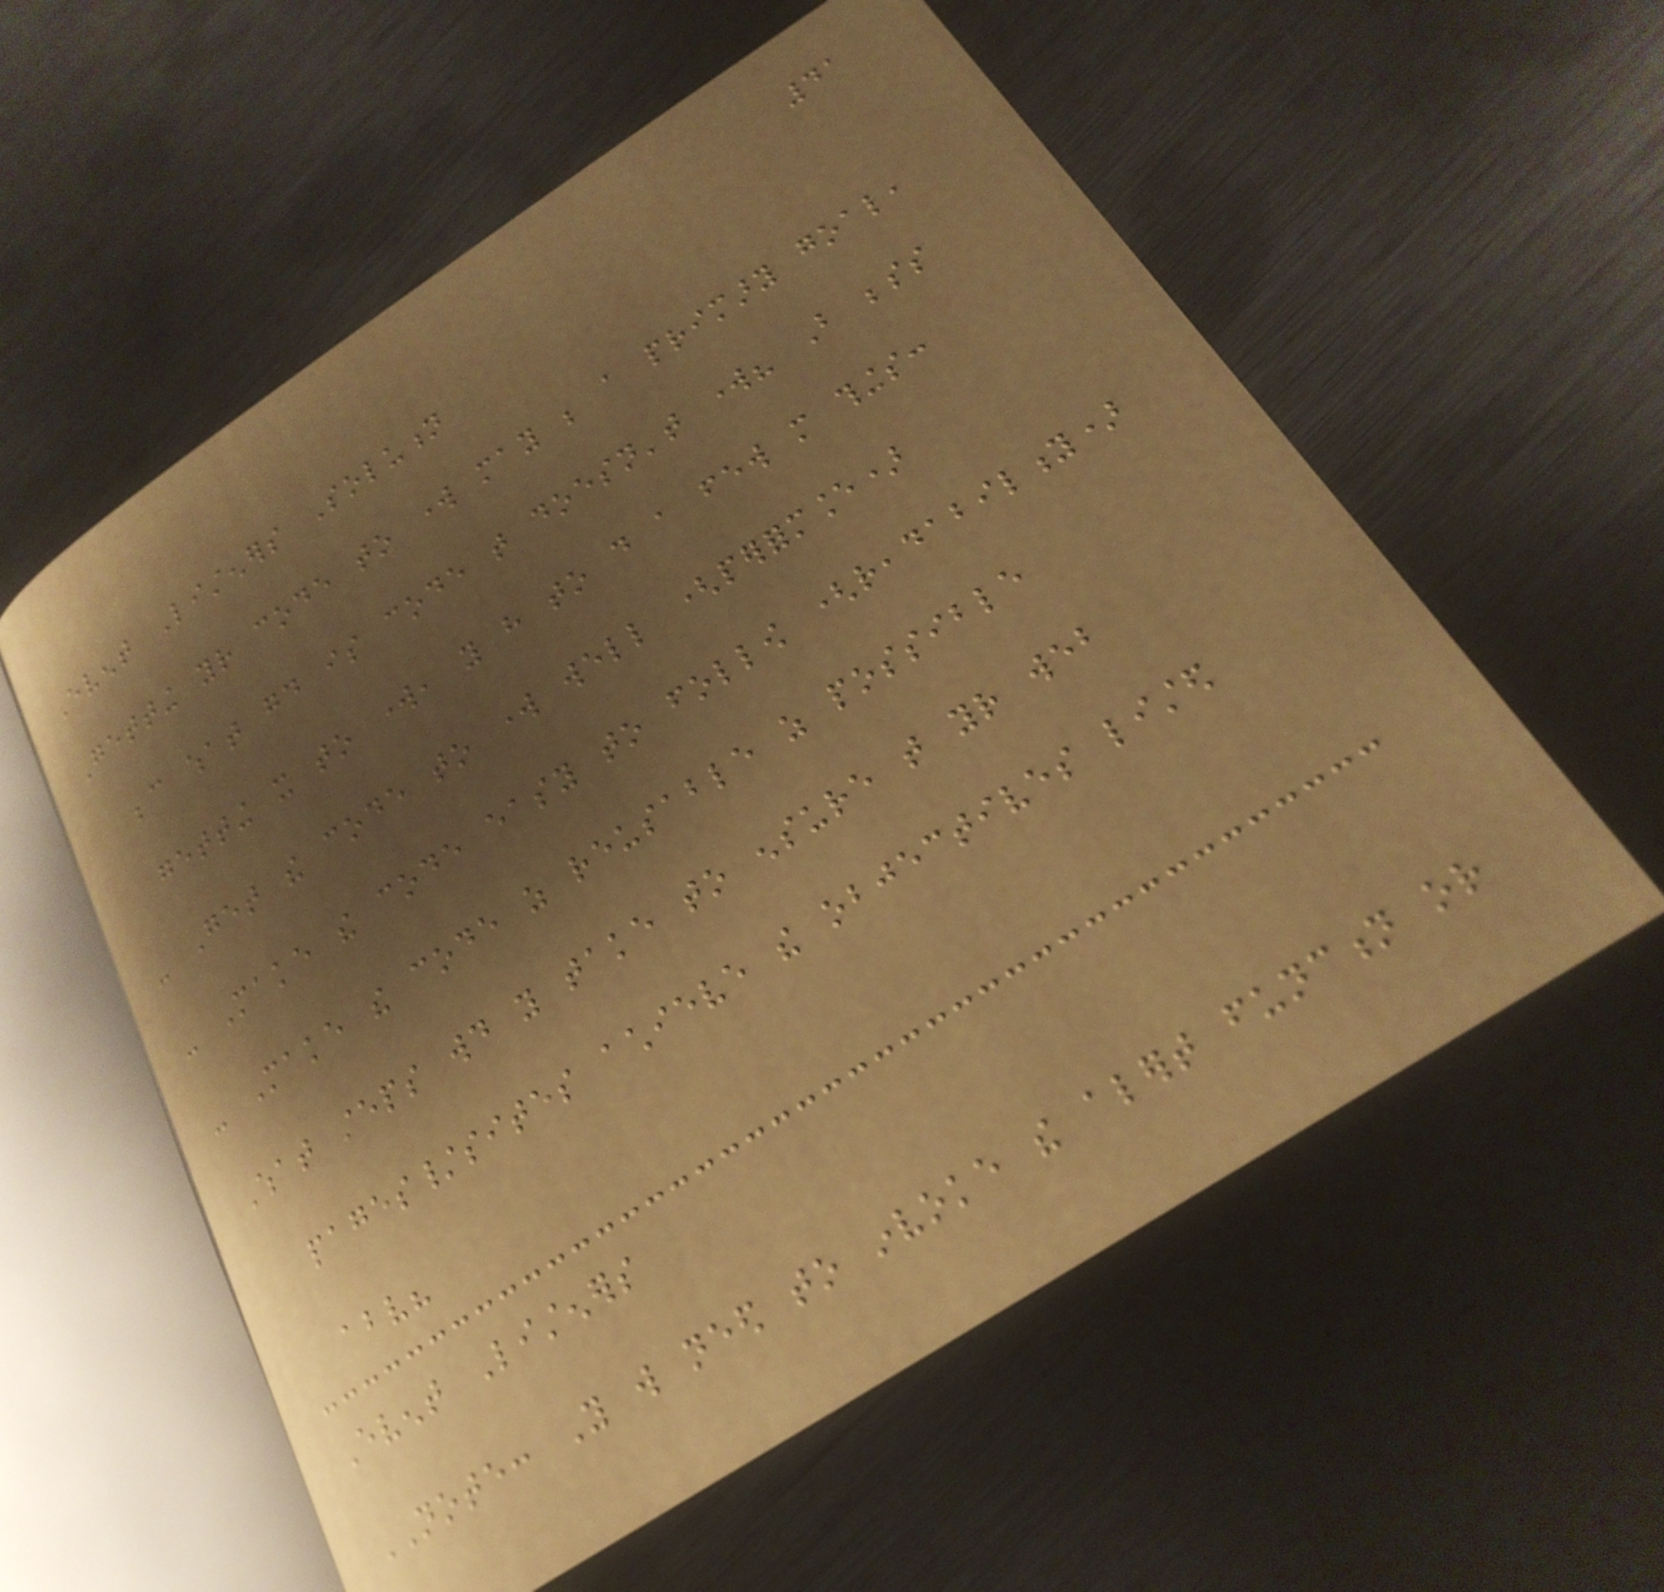41
Event Listeners Solution
Getting your code to work may be a primary goal,
because what good is code that doesn't work? But besides
getting it to work, you have to do a few more things:
- Get the code to work well (performance)
- Make the code easy to follow (readability)
- Make the code as reusable as possible
What steps would you take to ensure that your web
pages/sites achieve the objectives listed
above?
Event Listeners
NOTE: You will need to invoke the alert function or
